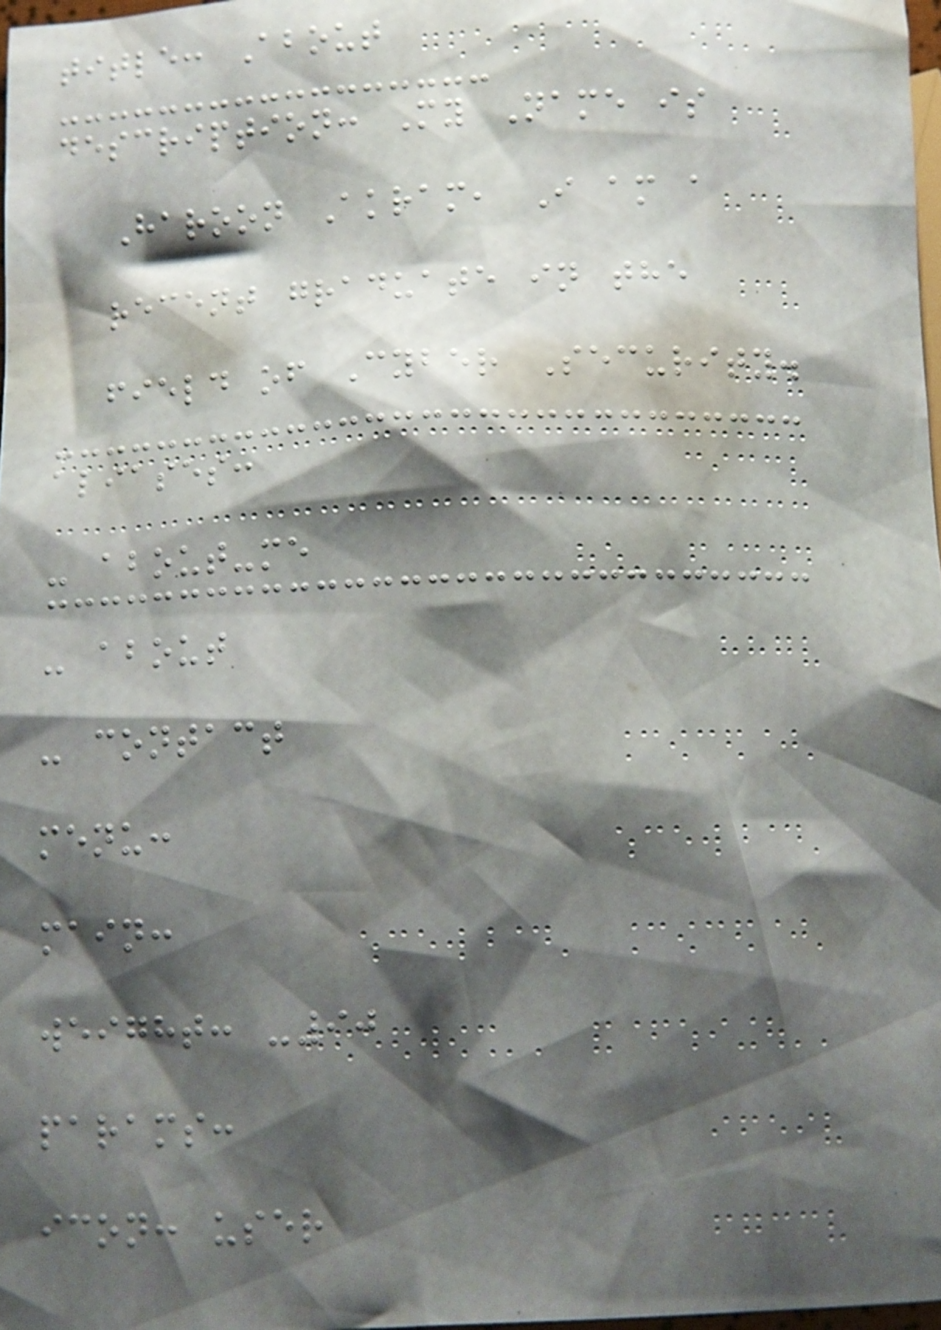title: About
description: My Name is
Haroon Akram, I am a
recent graduate in the
field of Cyber Security.
aliases:
- about-me
- about
- contact
menu:
main:
weight: -90
params:
icon: user
